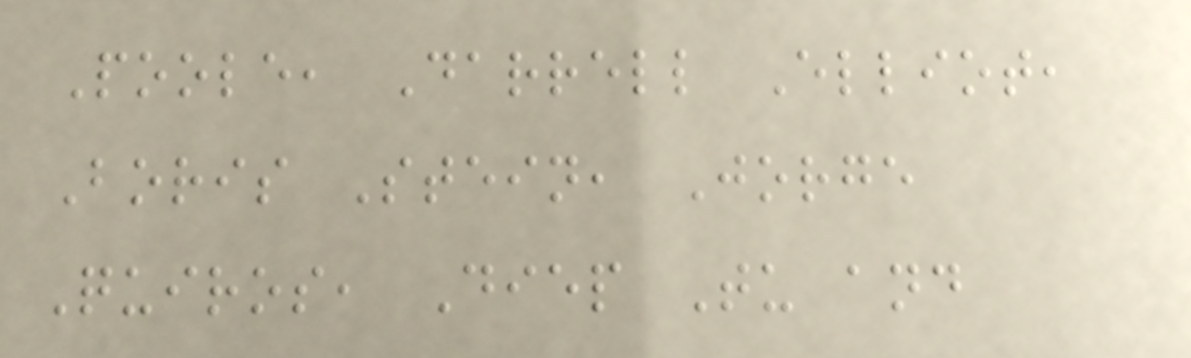Poole, Darrell Elliot,
Boris Stein, Jorge
Quiros, Diep Tu and
